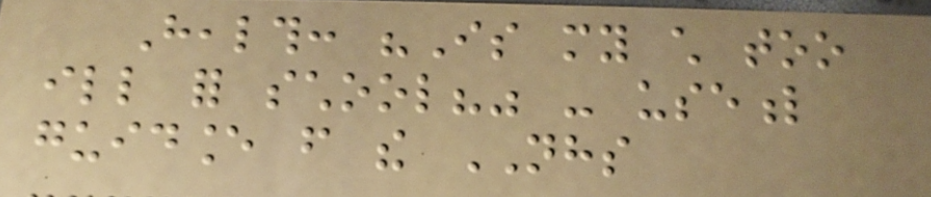Health: "Is my child too
ill for school?" - useful
guidance from the NHS
